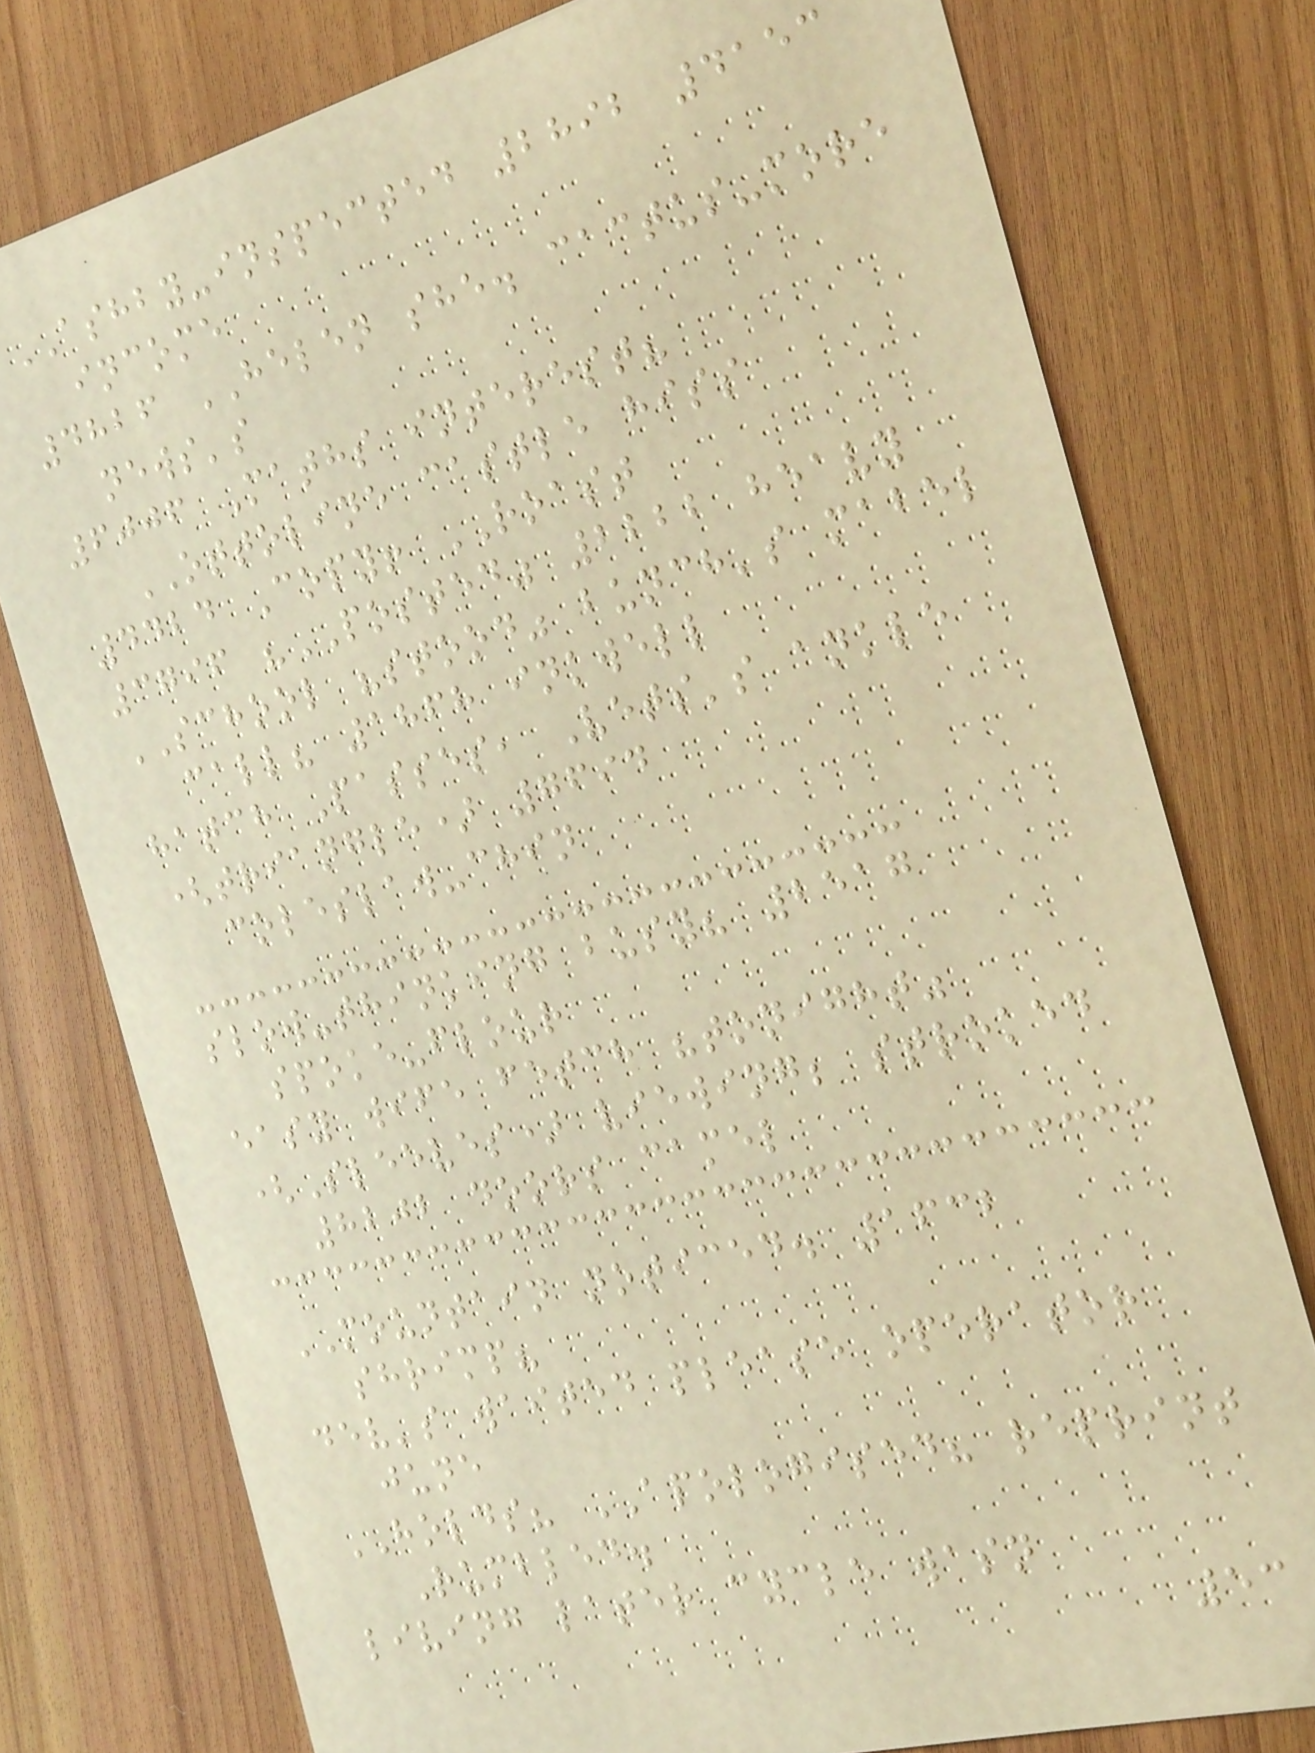ASHBY-inspected 2892 4153
income
4826 HELEN she. cactus-more
news's
6006 Maths interest?
OTTOLINE castle hiss
4424 Copy! ROAST
3796 "POSTED" 2222 heavy
SCHOOL "stood" bunch's mabel
call? 1868 inkwell
hatch Passes, Vets's ankle
(triangle) 7694
coleslaw-chin
slow-thinking busy? 2517
spoke-flour
easy wife fetch "tonight"
(Sleeves) viewing; stroked
8202 doors camel
MOUNTAIN noticed. 1632
shrimp?
dev's waited please operator
june
HOLDS? APOLOGISED? reprint
Rumbled.
living later cycle wasn
53
